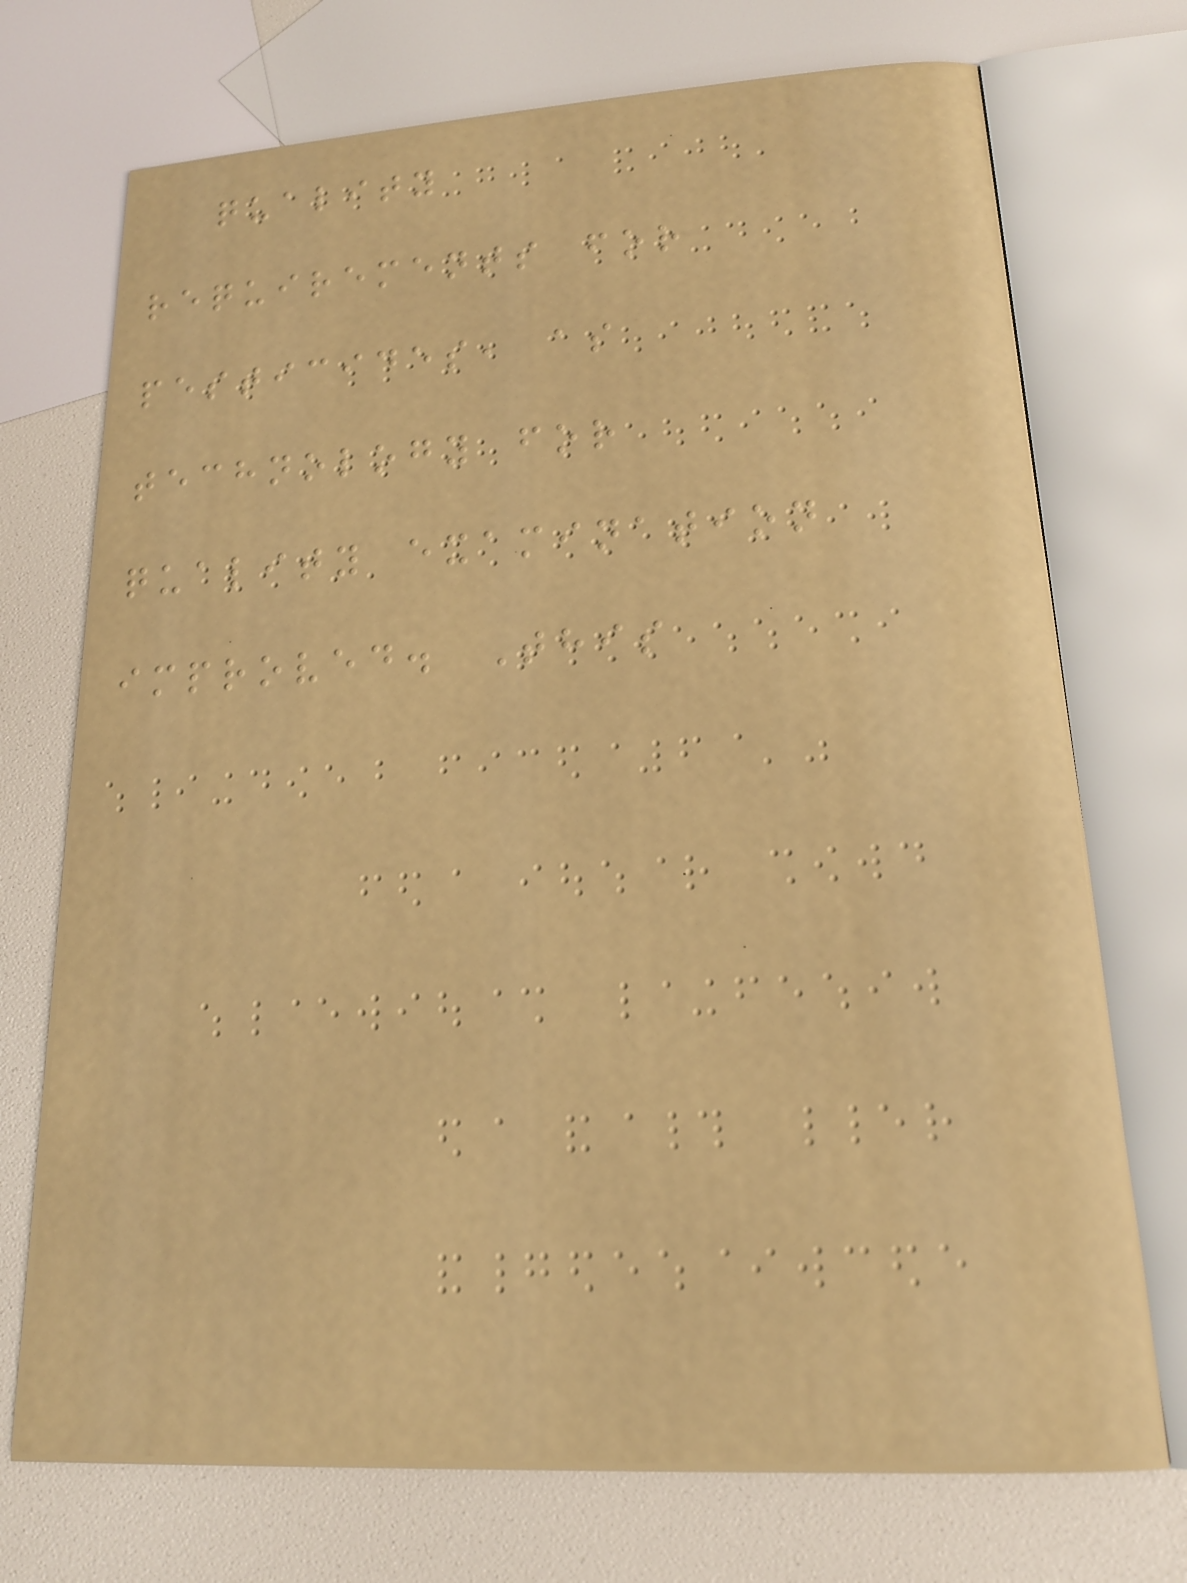quality
requirements for
pesticides, as
technology for
quality examination
improved. This
